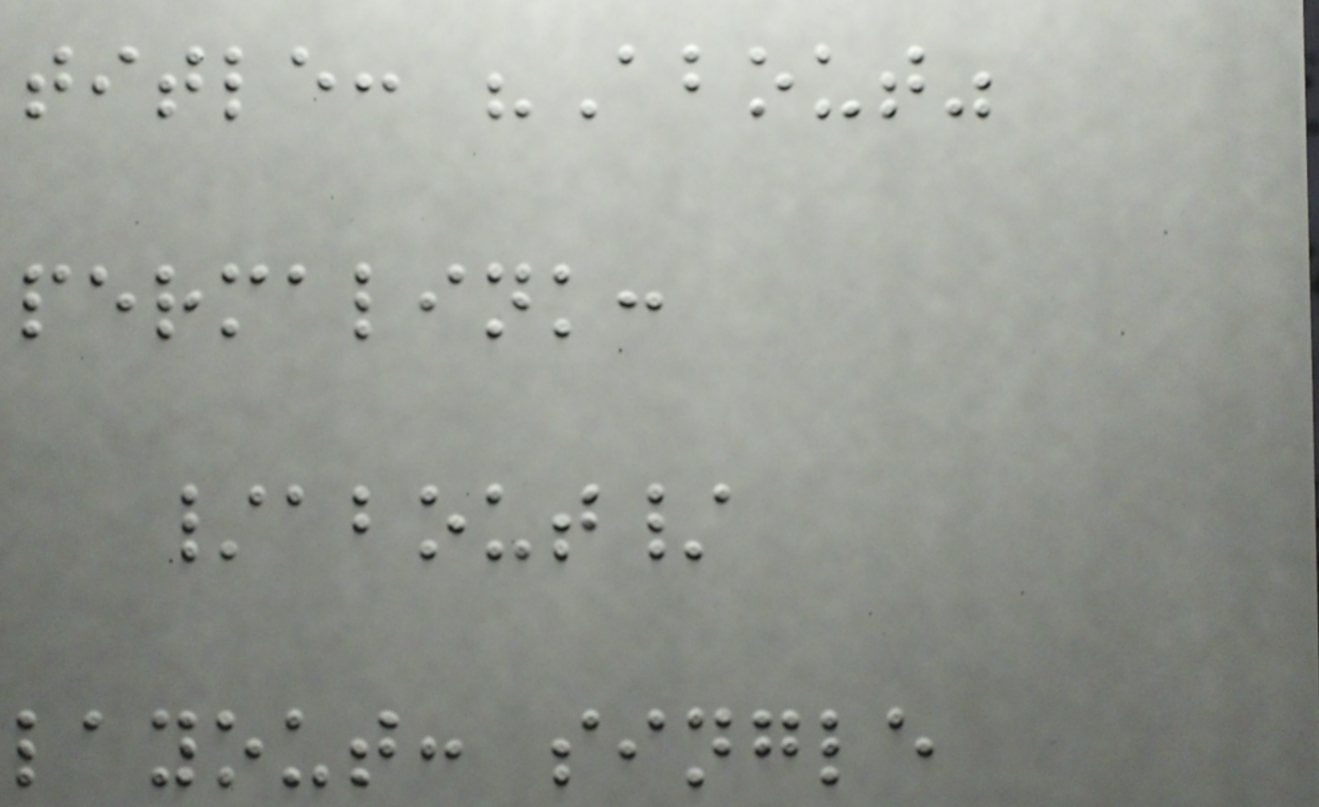title: "About"
permalink:
/about/
layout: single
